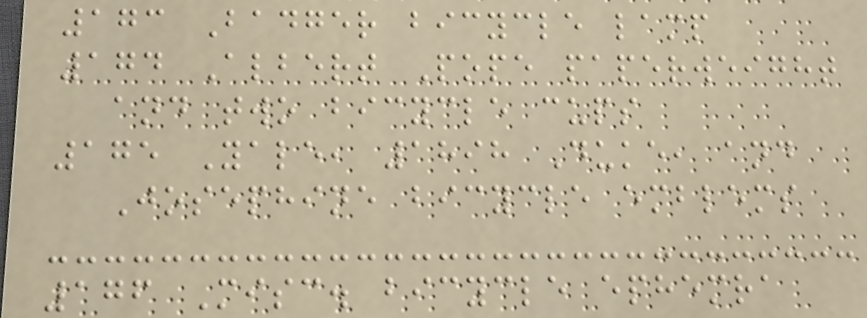173 Badger bicycle lamp
174 Albert Pope paperweight
and two bicycle cups
175 Yale, 1898 Duke, and
Josephine bicycle emblems
176 Misc. bicycle ephemra
